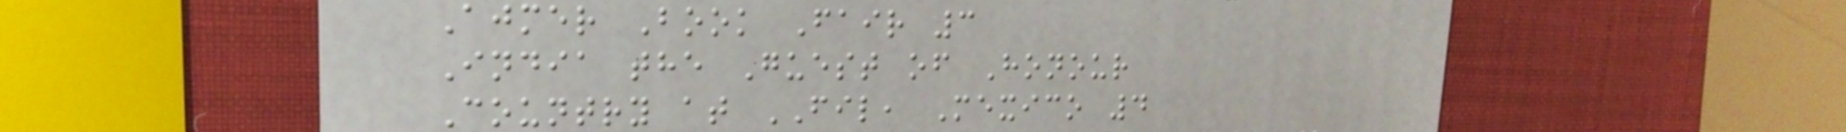Ajmer Book Fair 3
India the Guest of Honour
Country at FIL, Mexico 4
